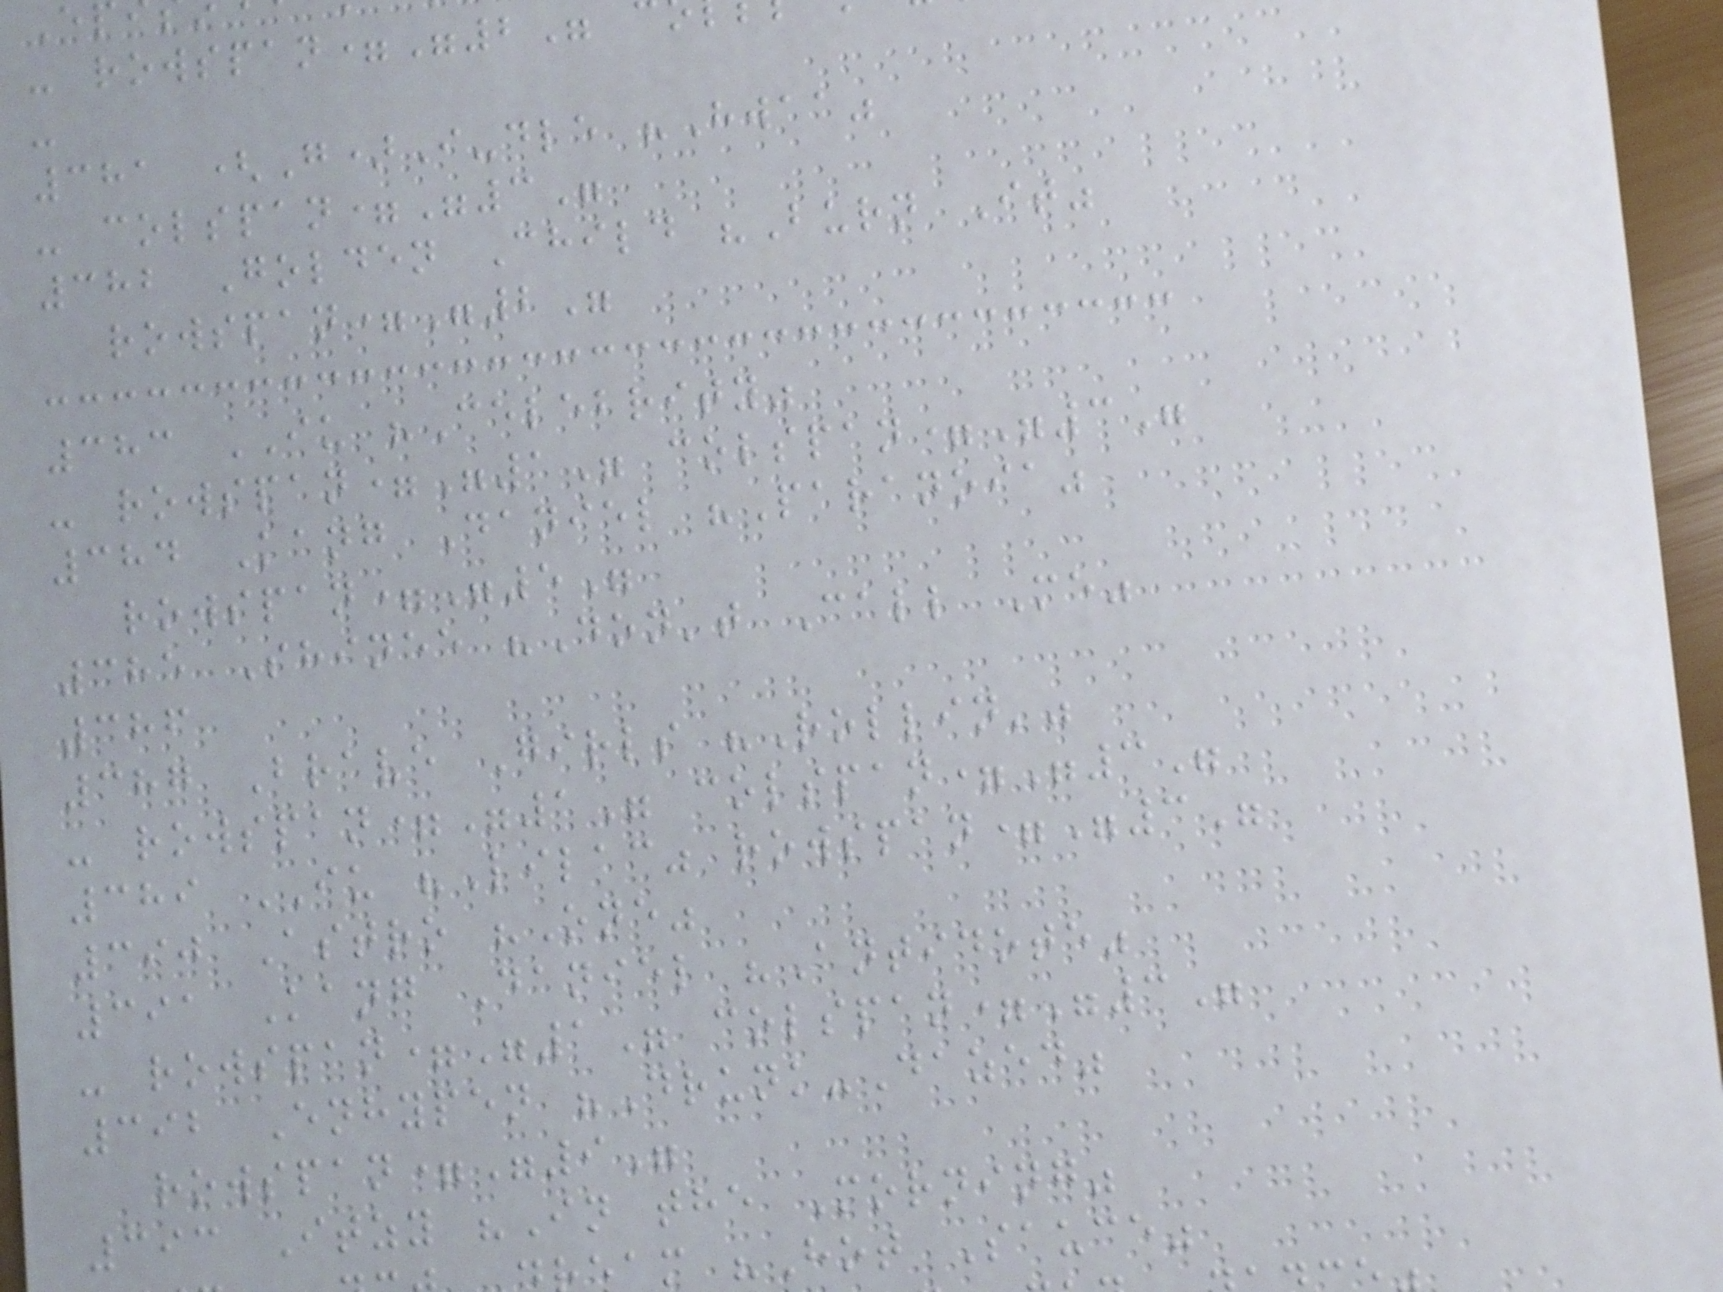- rowspan="2"
-
381 (G)I-dle "Hwaa"
- colspan="3"
382 Golden Child "Burn It"
rowspan="2"
383 IU "Celebrity"
- rowspan="1" colspan="3"
384 Kang Daniel "Paranoia"
rowspan="5"
385 Shinee "Don't Call Me"
386
387 Brave Girls "Rollin'"
- rowspan="1" colspan="3"
389 IU "Lilac" rowspan="3"
390 Astro "One"
391 Kang Daniel "Antidote"
- rowspan="1" colspan="3"
392 Enhypen "Drunk-Dazed"
rowspan="9"
393 Itzy "In the Morning"
am "Hot Sauce"
